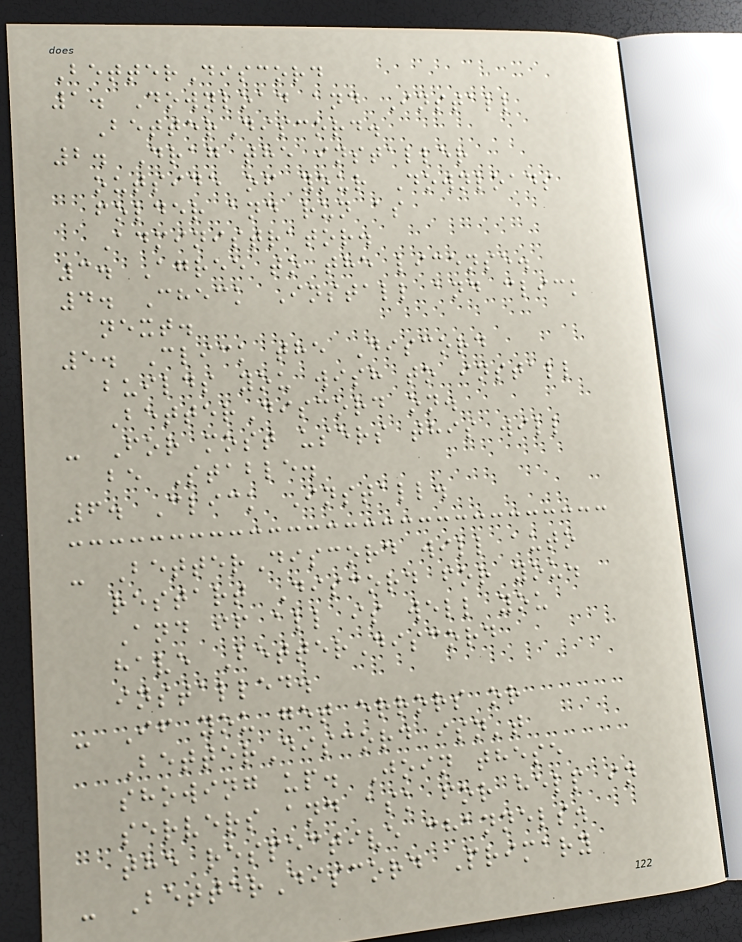BetterDiscord
1. Download and Install
BetterDiscord.
2. Drag the installer
outside of your Downloads
folder and run as
Administrator.
3. Agree to the license.
4. Check Install and click
next.
5. Click the Discord
builds you wish to install
BetterDiscord on.
- For most users this will
be Stable.
6. Click Install.
- BetterDiscord will auto
restart Discord for you.
And if all is well you
have BetterDiscord
installed.
- If you get errors or
BetterDiscord isn't
showing up. Join these
servers and ask for help in
the respective channels.
- BetterDiscord Primary
